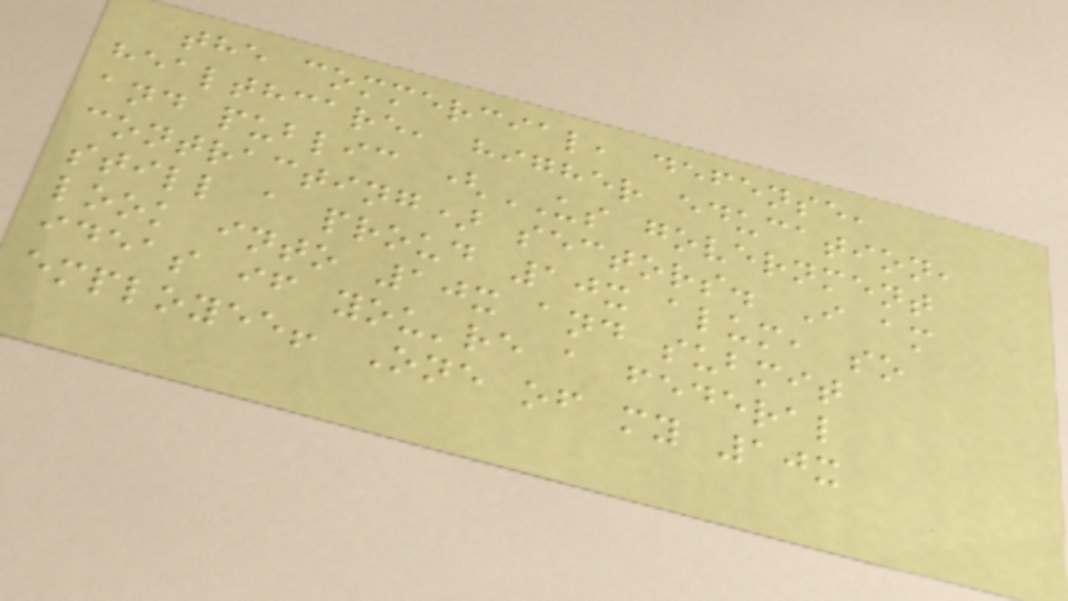the commercial, defense,
healthcare, higher education,
and public (US government
contracting) sectors. I am
still a proud 10x alum, so
look into 10x and submit
ideas if you're a federal
employee! One of my 10x
